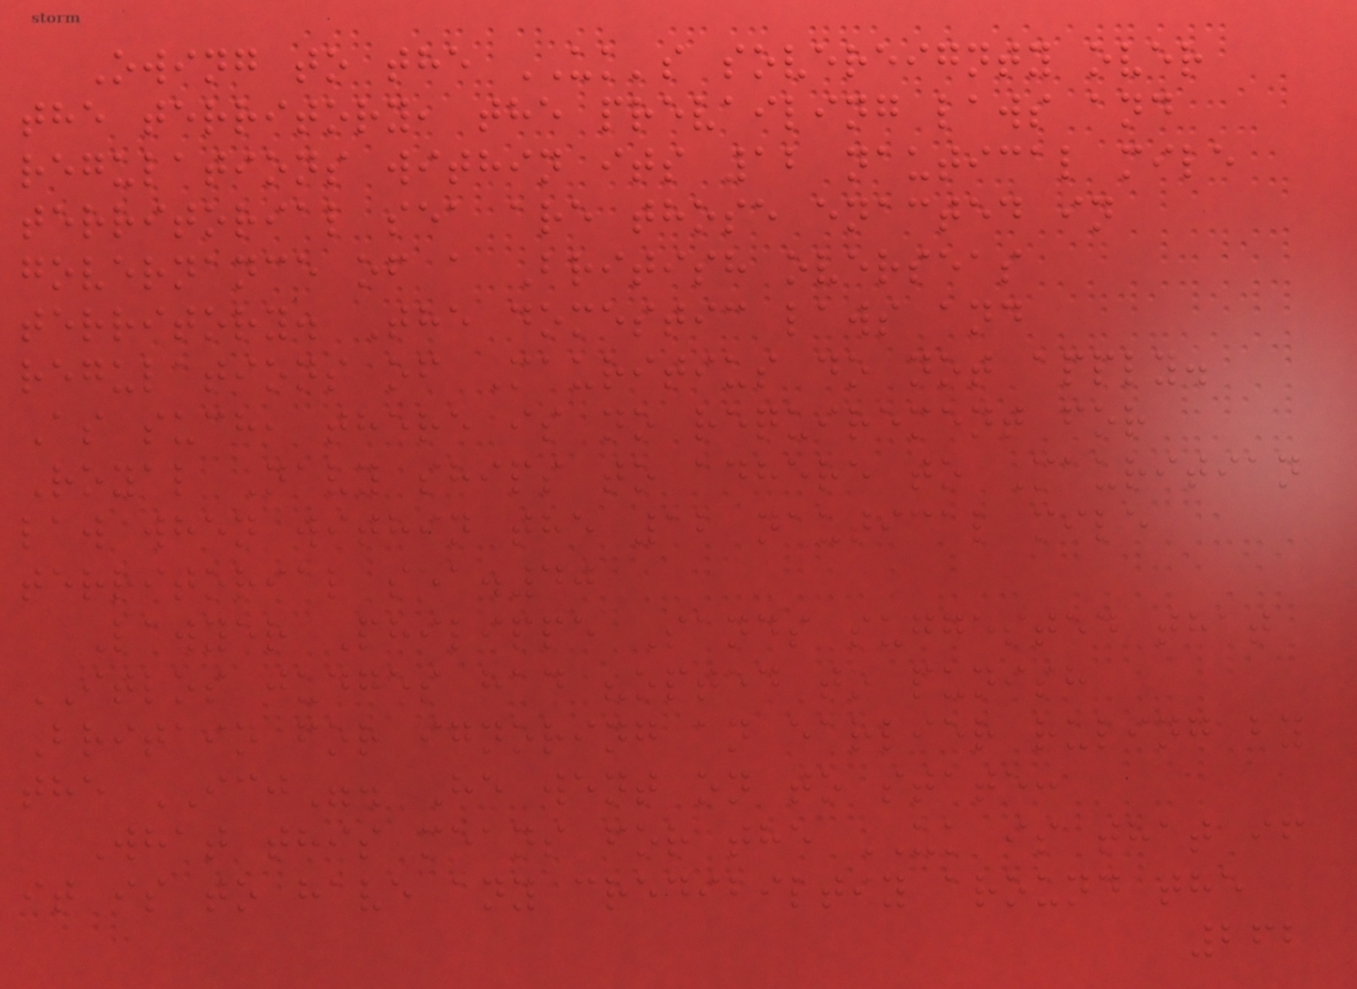Owing to the UK's sovereignty over
the territory, the prevailing laws and
regulations within its 12 nautical mile
territorial sea are those enacted in
governance of a British overseas
territory. The domestic laws and
regulations of Mauritius do not apply.
As such, there is no requirement for
Royal Navy ships to adhere to Mauritian
law when within the 12 nautical mile
territorial sea.40
Lawyer Philippe Sands suggested that
ITLOS judges had "opted to punish
Britain for ignoring an earlier ruling by
the ICJ". He went on to state:
What this means for the UK is that if
it is to have any credibiltiy around the
262
